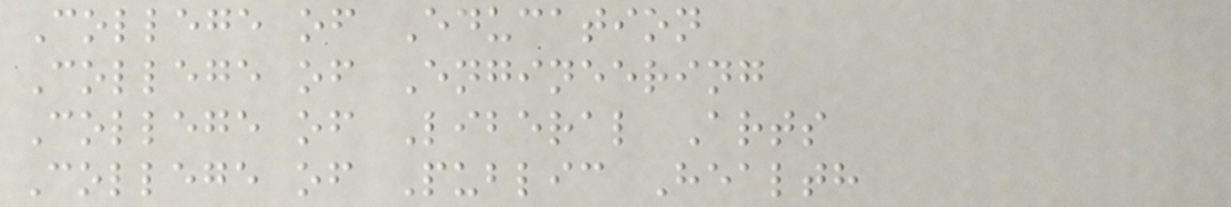College of Education
College of Engineering
College of Liberal Arts
College of Public Health
